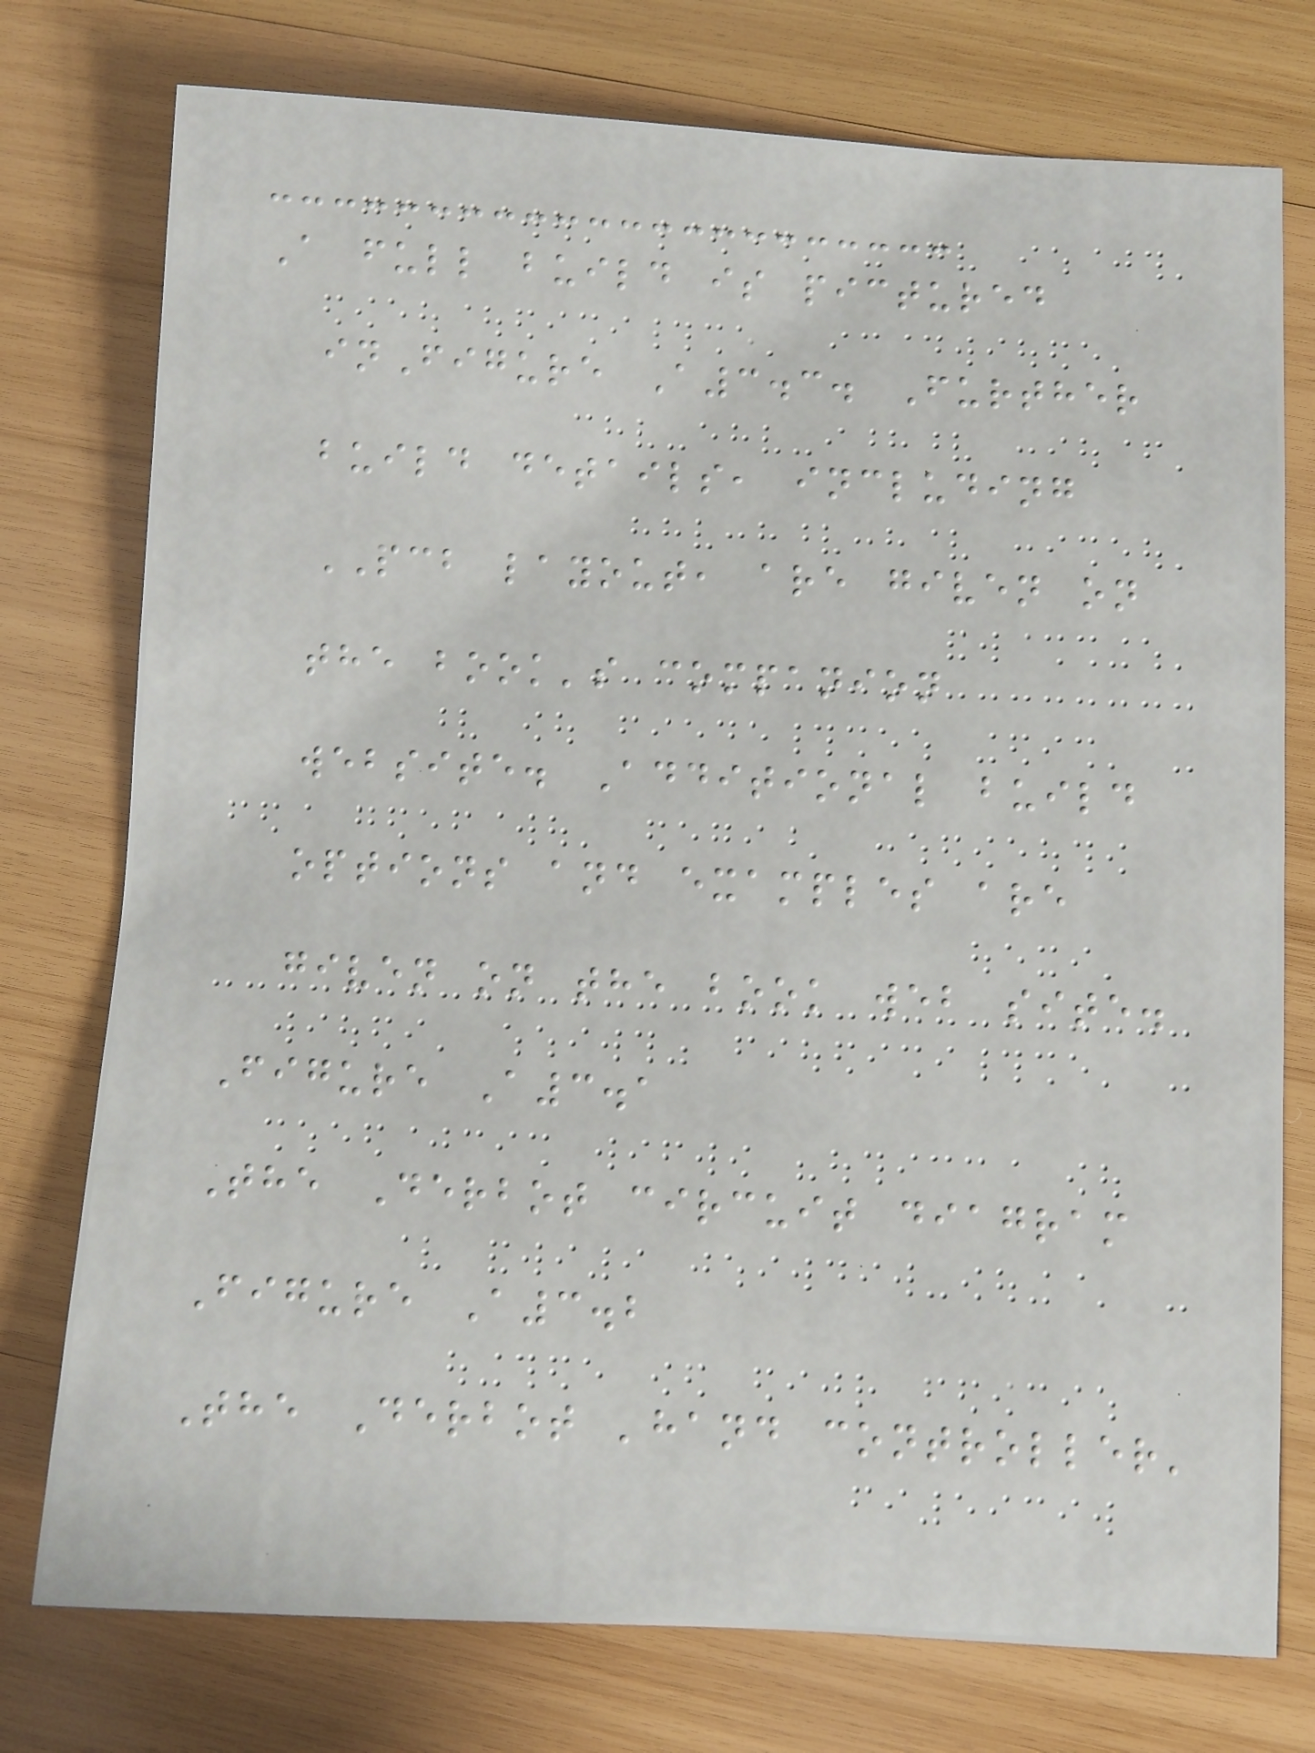A full build is pictured
inFigure A3.3. Further
build details, including
PCB layout, are given on
the book's companion
website. Additional build
options and examples are
given on the book web site.
Figure A3.1
The Derbot circuit diagram
Figure A3.2
The Derbot 'hand controller'
